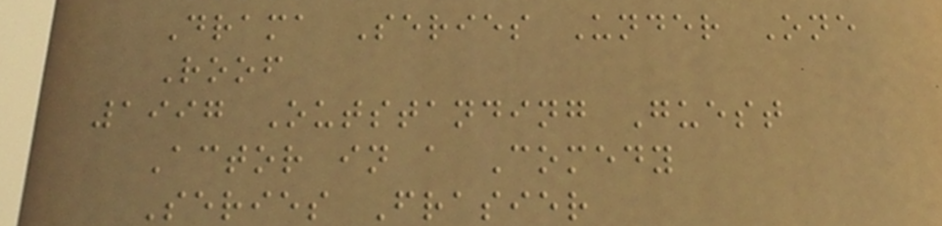Drama Series Under One
Roof
1997 Outstanding Guest
Actor in a Comedy
Series Frasier
